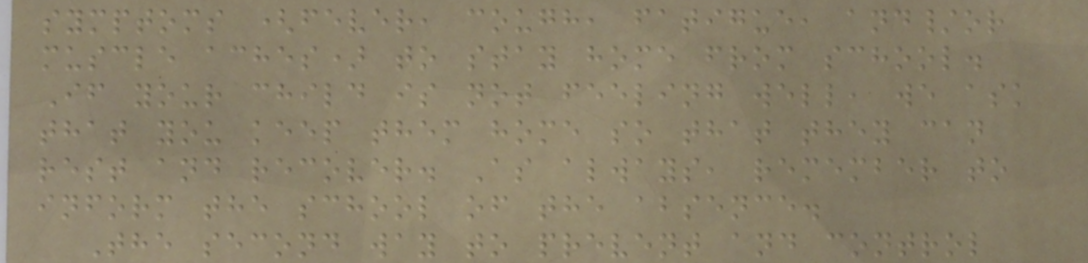symptoms (fever, cough, fatigue, and/or
muscle aches) to stay home from school.
If your child is not feeling well, we ask
that you keep them home so that they can
rest and recover. As always, remember to
inform the school of the absence.
The second way to prevent and control
